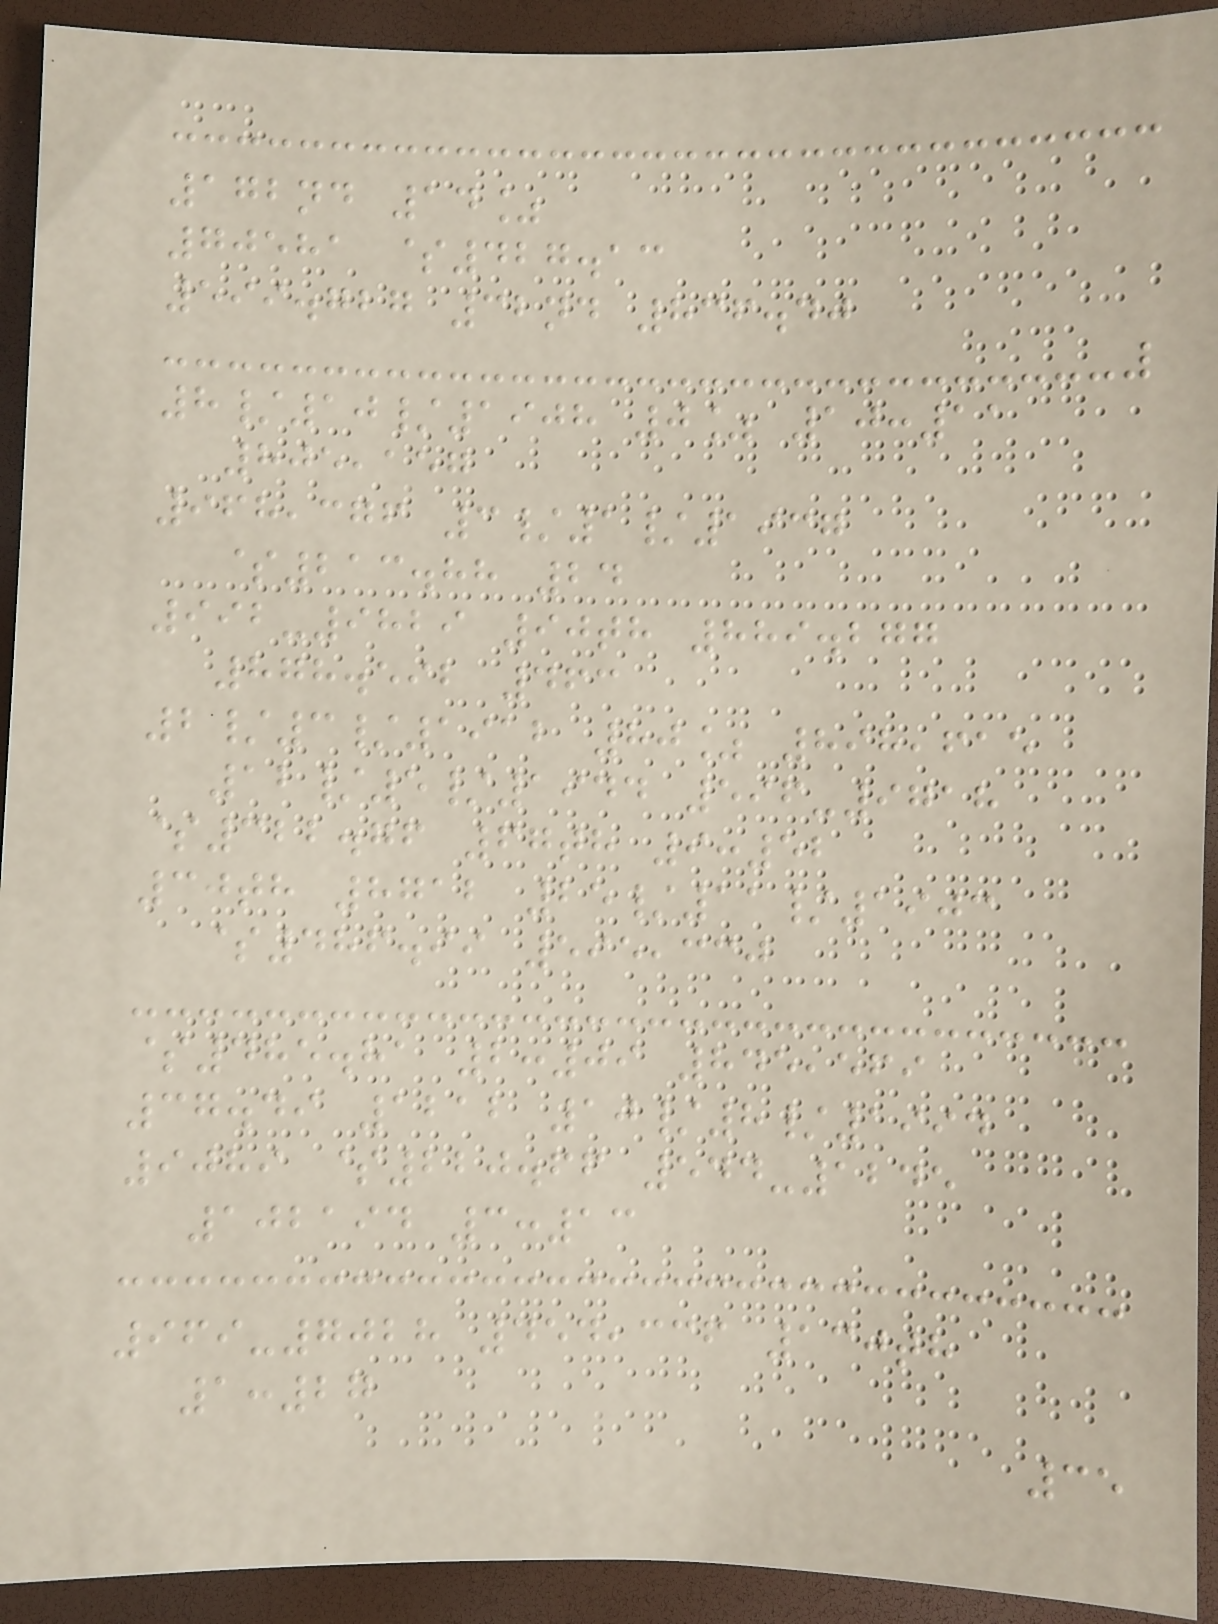172nd 14%
70581 $427.13
599.727 32nd 836.40
8/10/1908 0% 10:11
805,157
968,376 3/1/1937
$213.88 24
992-9829 90th 889.277
878.592 463
2/3/1912 80% 898,615
12/5/1944 596-9718
$322.76 67th 9:52
30th 8712 25/11/1903
$486.99 595,330
$485.81 2:09 845,569
37.49 1212 10/8/1994
9089 $220.66 544-1245
102194 3:13
969-7028 454,336 130th
1:27
35
